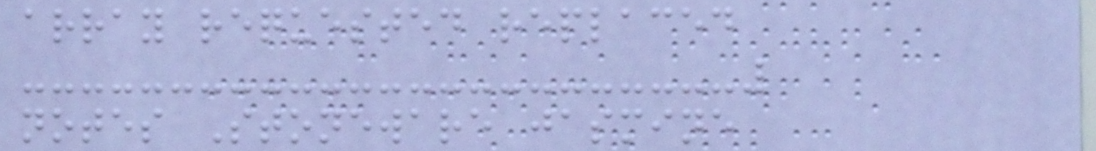array requested replaced
notes Stoneware jasmine
